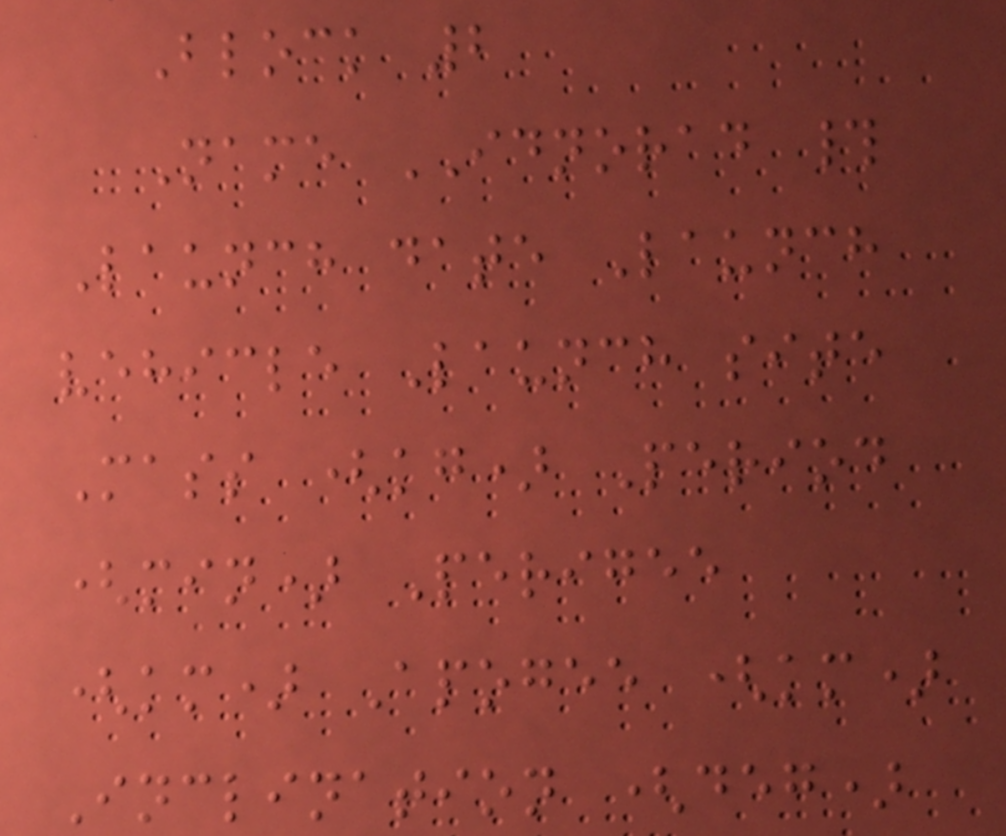Block 2
Name IDNORAD #
Launch date Launch
vehicle Launch site
Mass (kg) Period
(min) Perigee
(km) Apogee (km)
Inclination (deg)
